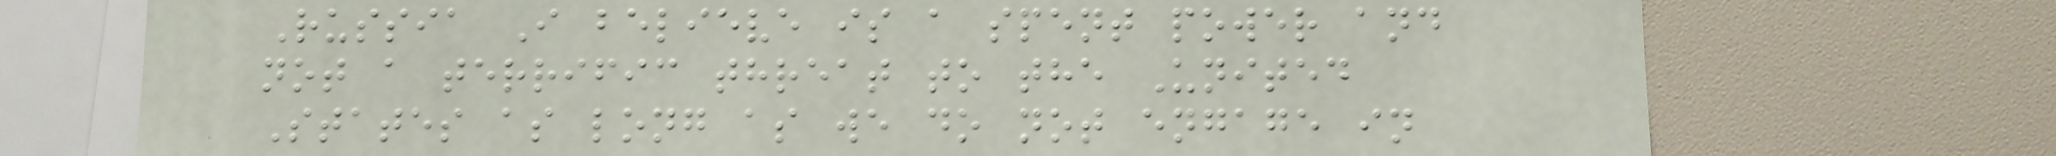Russia I believe is a spent power and
not a terrific threat to the United
States as long as we do not engage in
